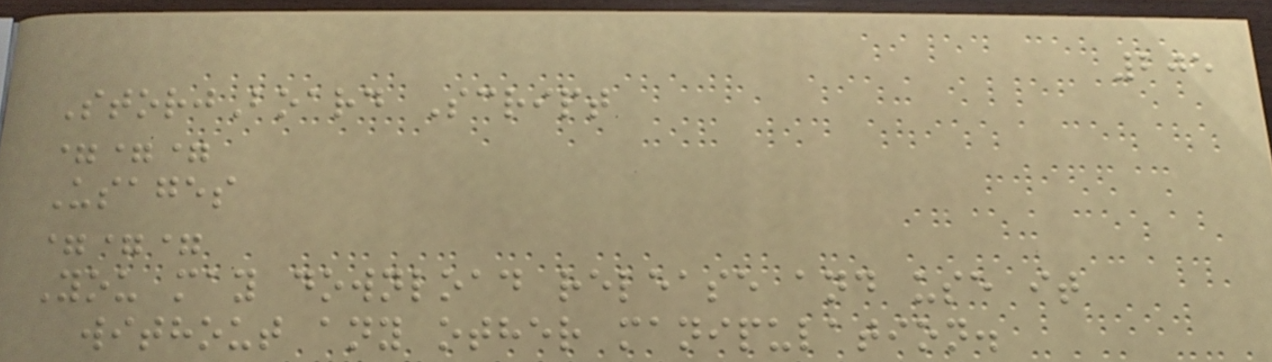205
StorjBoard Script
===
Usages
===
You may download release and use it
without any other manipulation.
